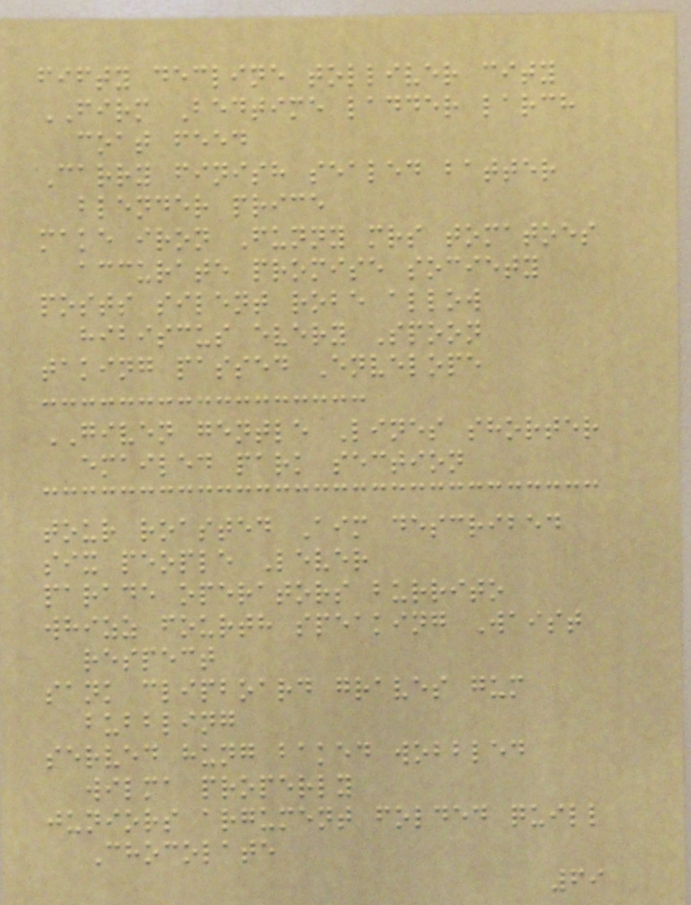fifty decline tolliver city
FIRM Bedtime ladder larch
coat feed
Carry finish sealed batter
blender price
make iron Funny mrs tomatoes
accurate promise society
posts silent robe allow
hibiscus every Spoon
taking passed Envelope
GIVEN gentle Lines shorter
emailed park section
tour roasted Aim described
six people Lever
parade operators burrito
whizz fourth speaking Waist
respect
sank clipboard graves gum
bubbling
served hung baked wobbled
wilma properly
juniors argument folded quill
Chocolate
69
